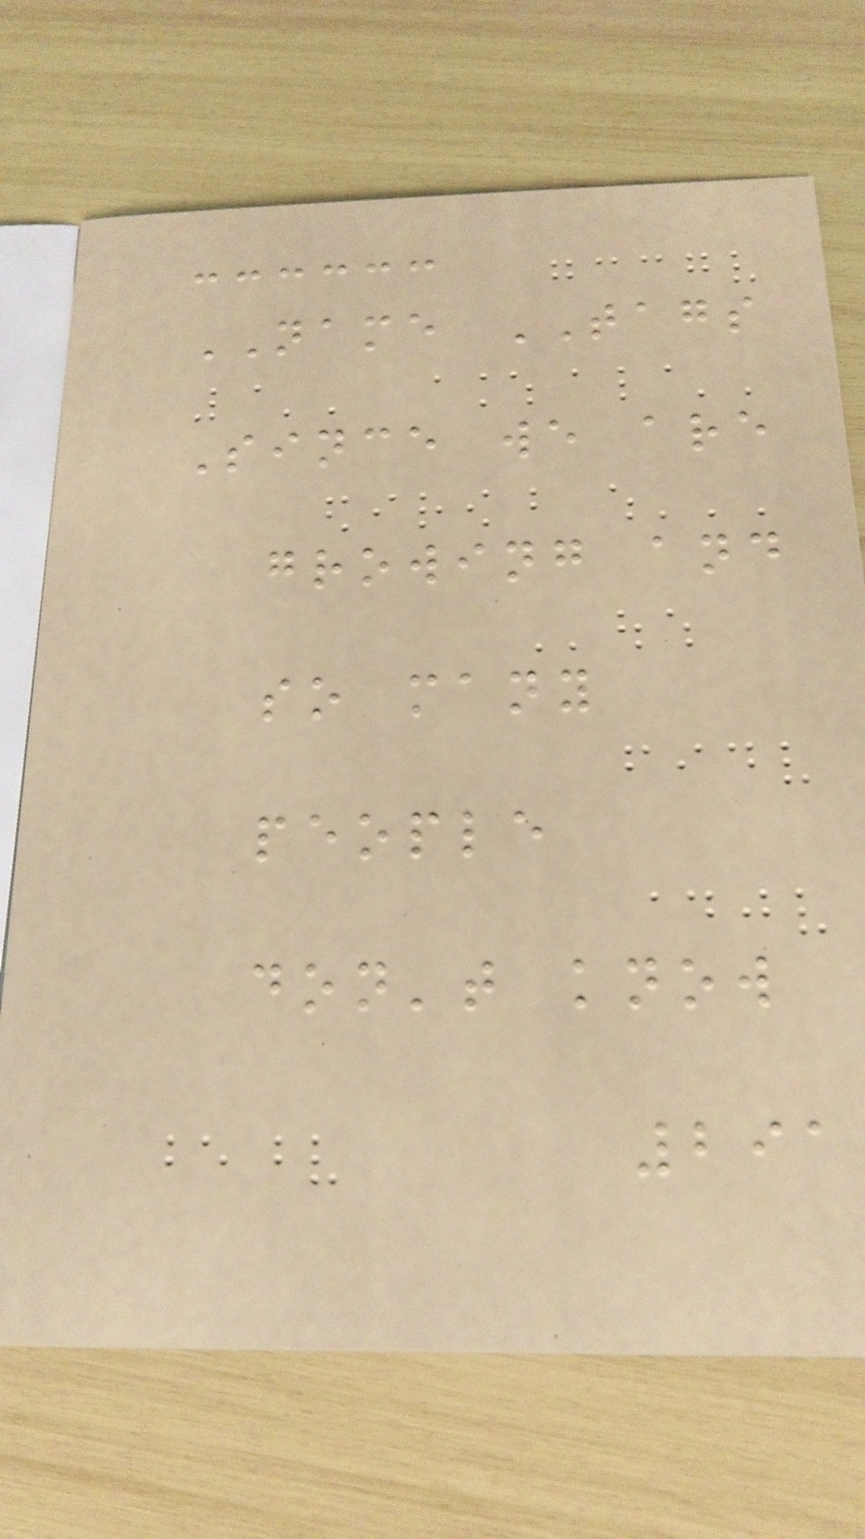NAME TAGS
Since we are
growing and
so many
people
don't know
291
